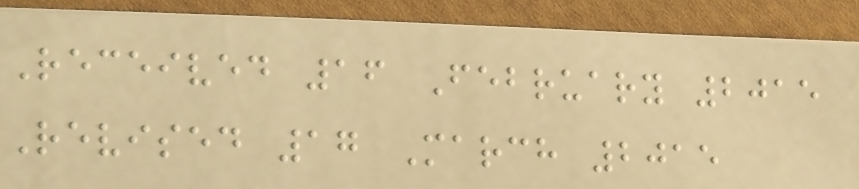Received 16 February 2015
Revised 17 March 2015
